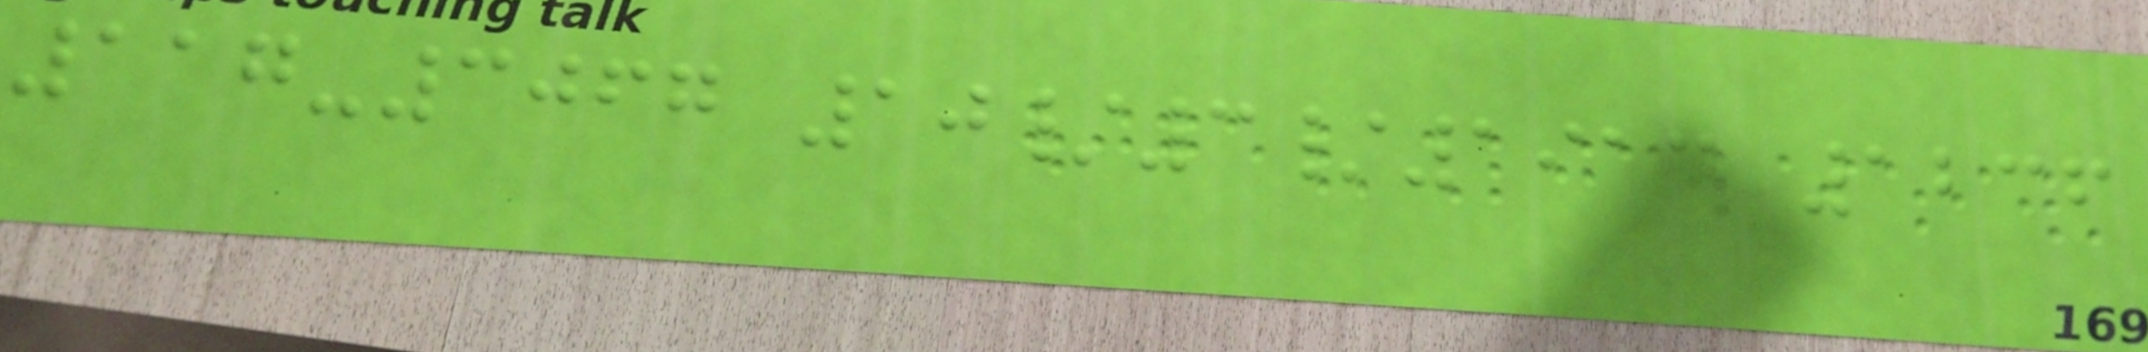117-3067 10/3/1914 1236
